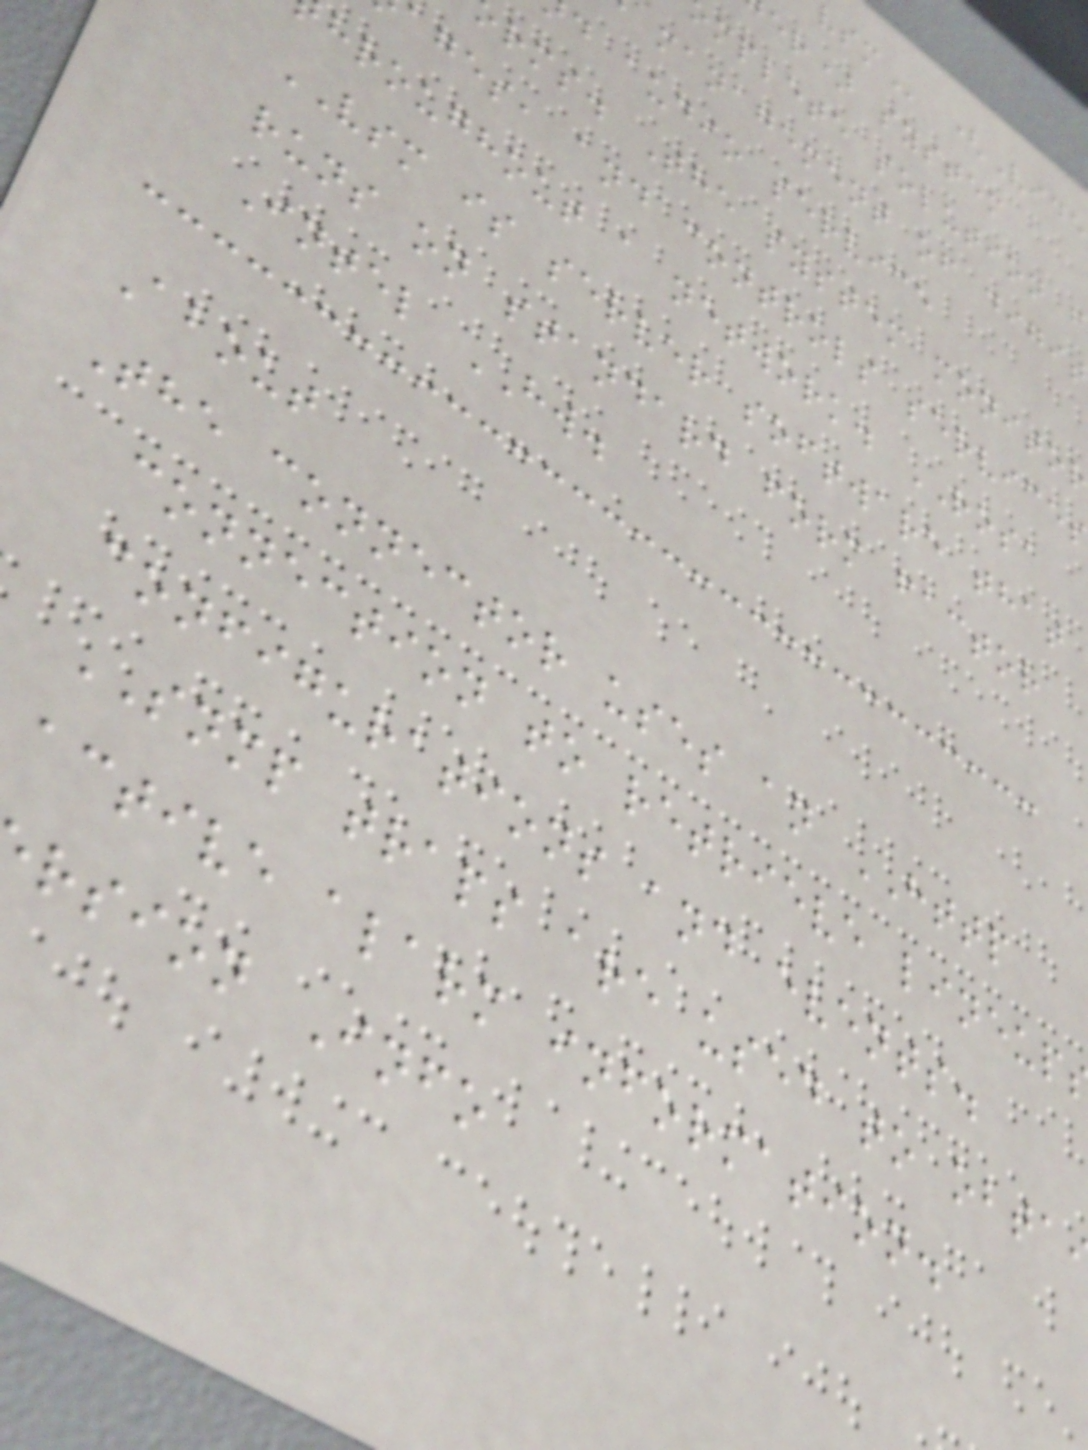er) system
mplete solution f
management of digit
d audio service
rms. The system monitor
ages, and controls services
hroughout a network. ROSA
VSM is server software that
runs on standard form factor
Intel HW.
About
The connector uses an HTTP
connection to retrieve lineup
configurations and events.
SNMP traps are used to obta
active alarm information.
rsion Info
